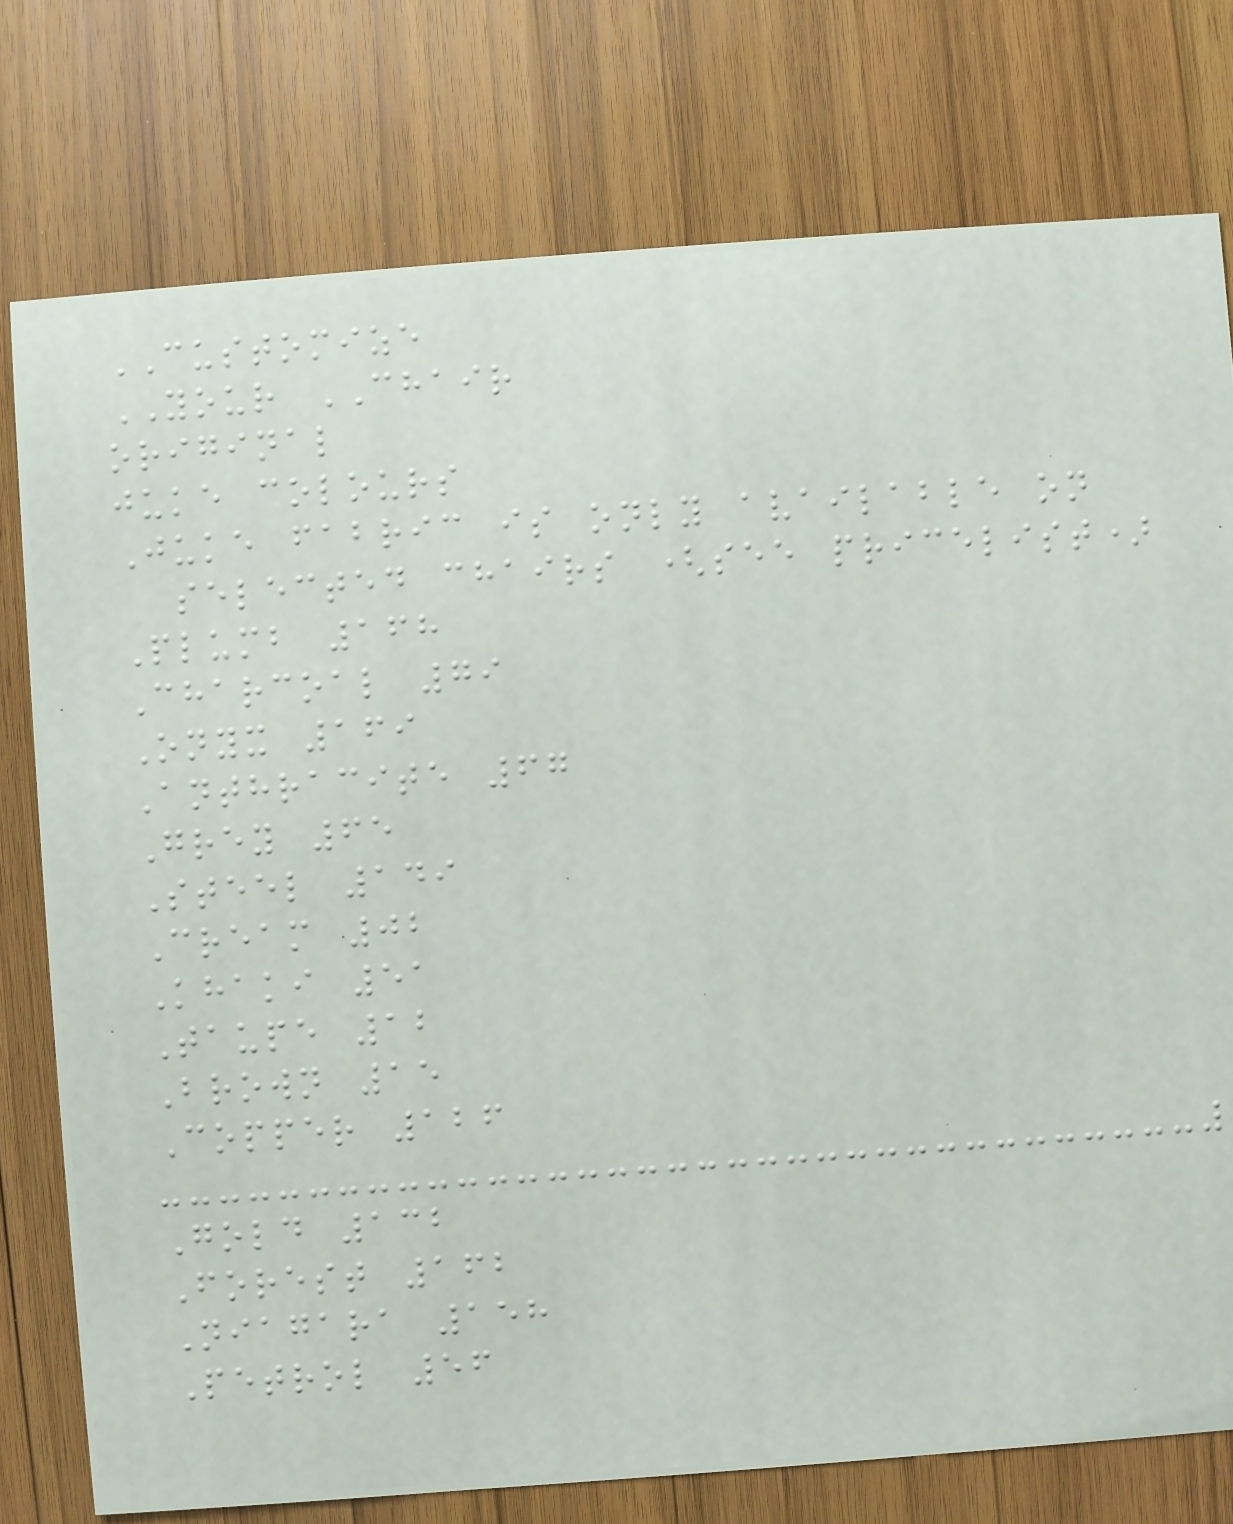CUSTOMIZE
YOUR CHAIR
original
juke colours
Juke fabric is only available on
selected chairs (see pricelist)
Plumb 168
Charcoal 79
Onyx 169
Anthracite 67
Grey 65
Steel 149
Cream 02
Khaki 51
Taupe 12
Brown 15
Copper 126
Gold 132
Forest 162
Niagara 158
Petrol 56
